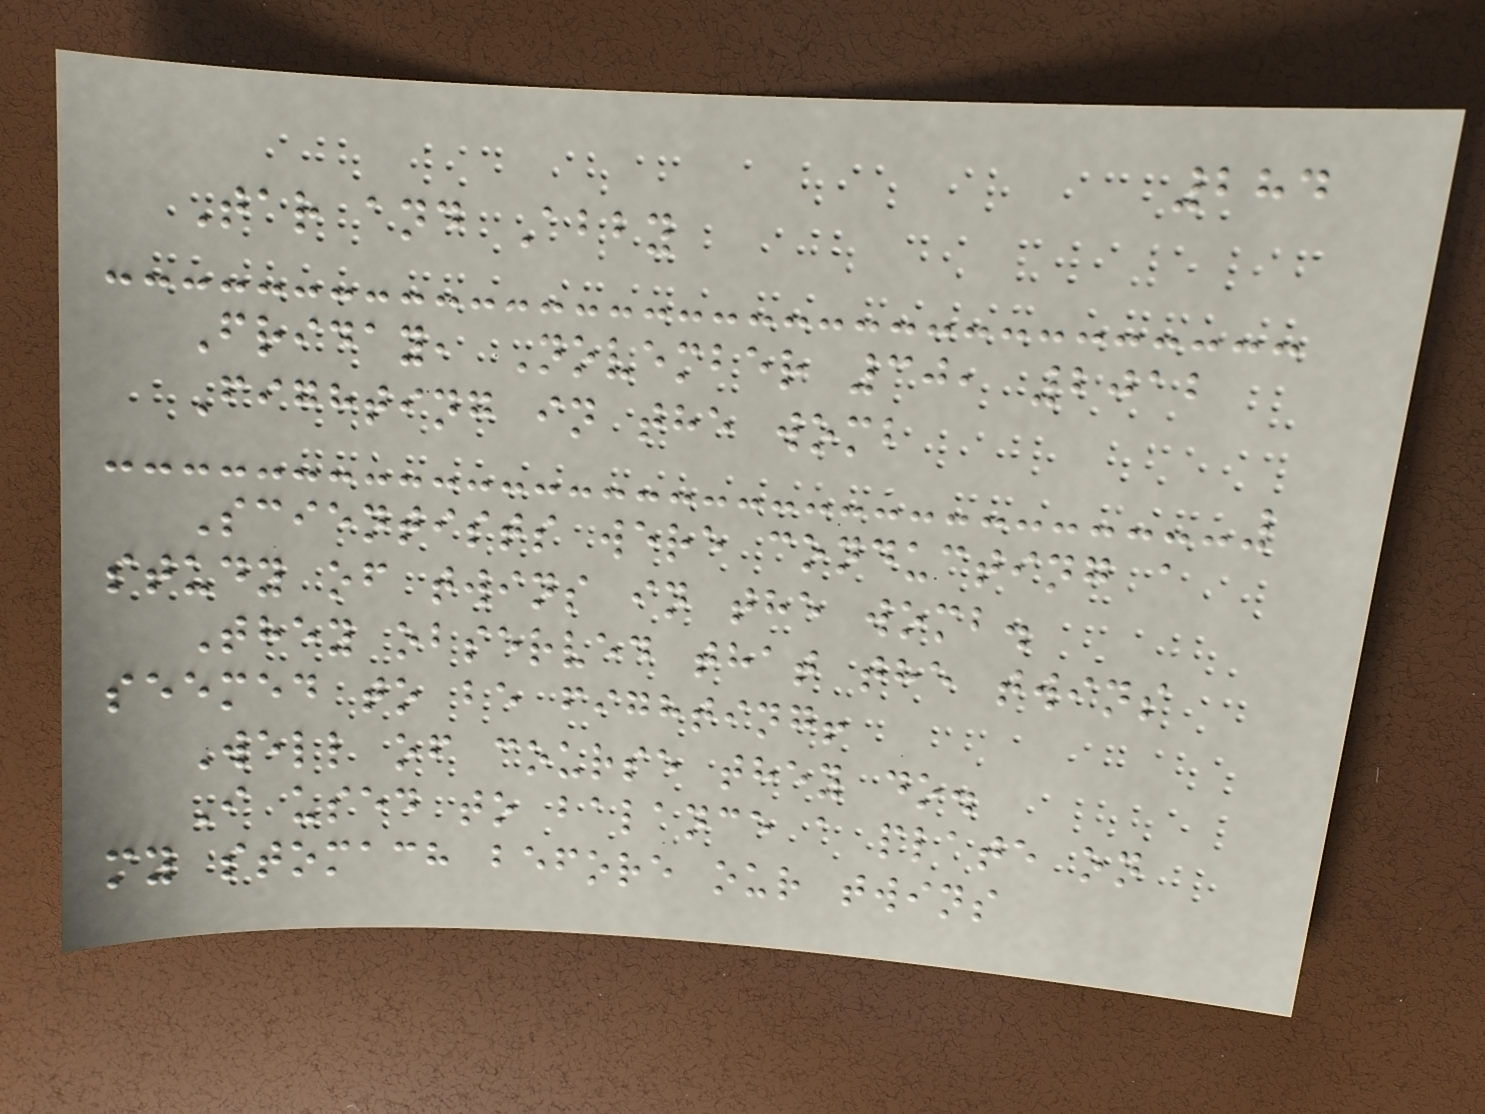284
Tar and Abby
Friday, November 30, 2012
Fighting in the womb
Scientists were conducting a
study of twins in the womb.
They observed that the twins
seemed to be fighting!
Well of course they do.
I used to balance a plate on
my stomach before our twins
